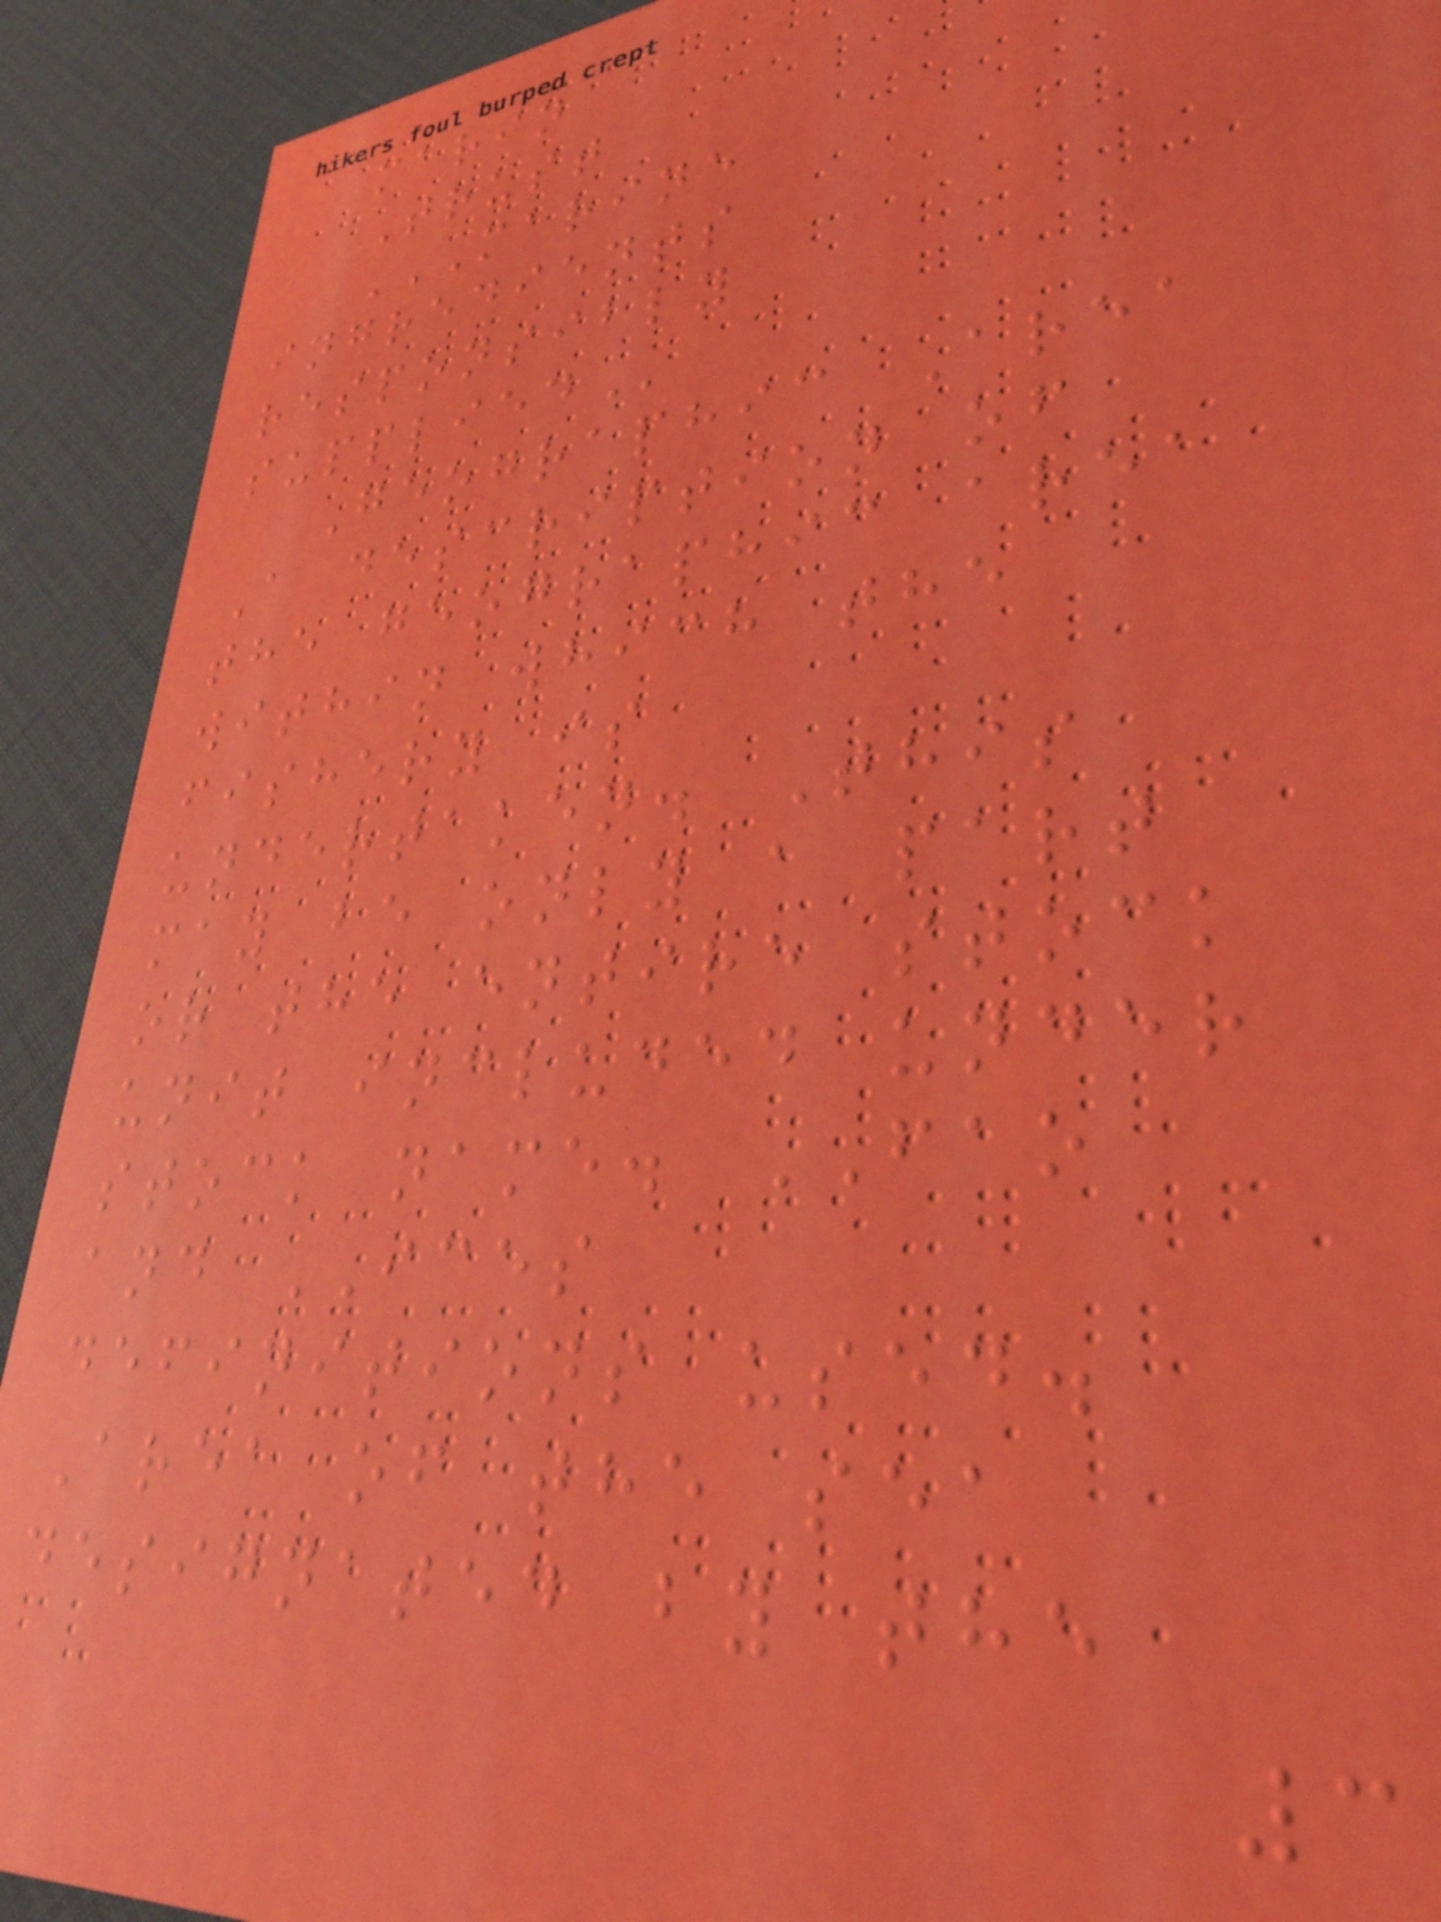marin
Trust
MARINE
ingredients
responsibly
Geographic Area
A description of
the geographic area
within which the
fishery is
undertaken. This
may be only a part
or the entire stock
unit included under
stock name. FAO
and ICES
definitions used.
Area of the sea
designated by the
3
